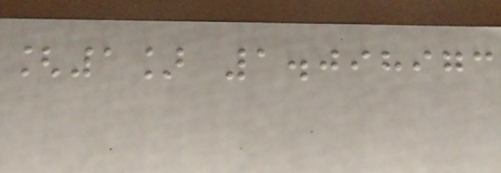[1] 1.098973
